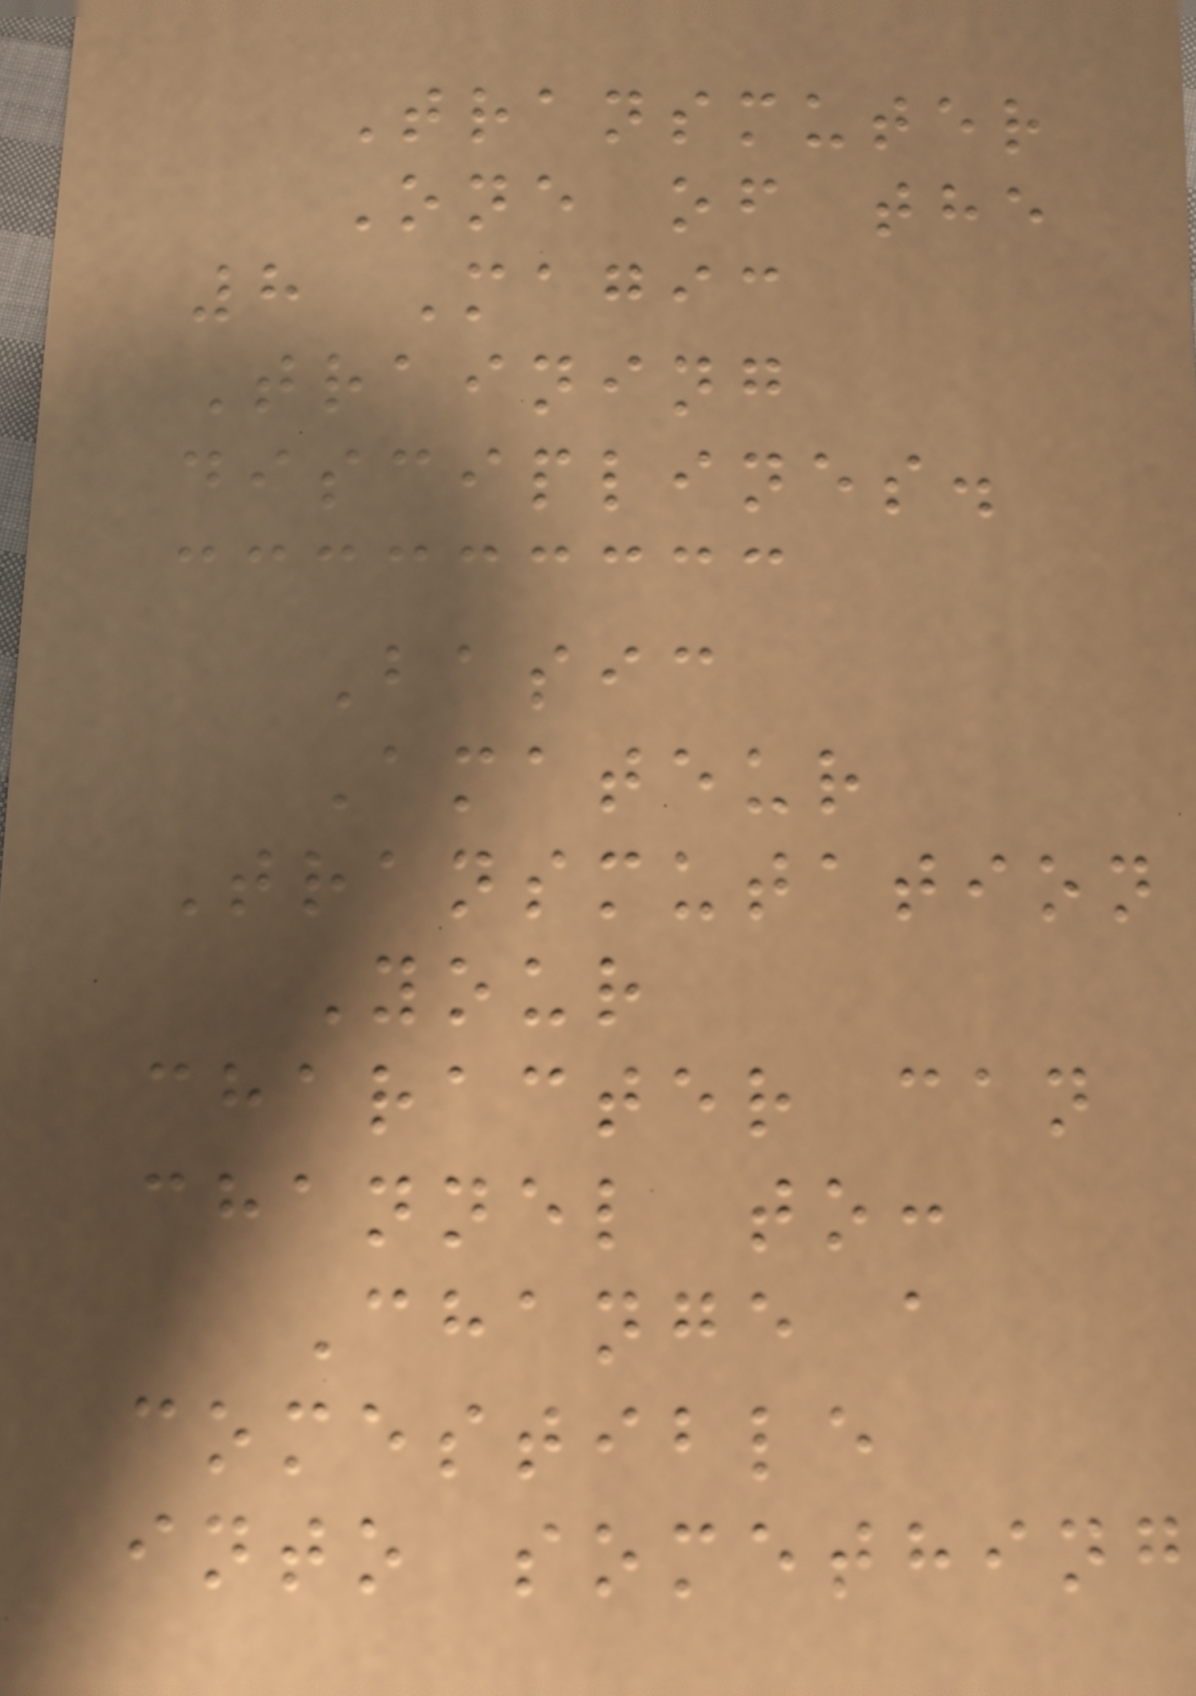Transmuter
One of the
8 Magic
Training
disciplines.
Basic
Amateur
Transmutation
Your
character can
channel to:
Change a
comestible
into something
